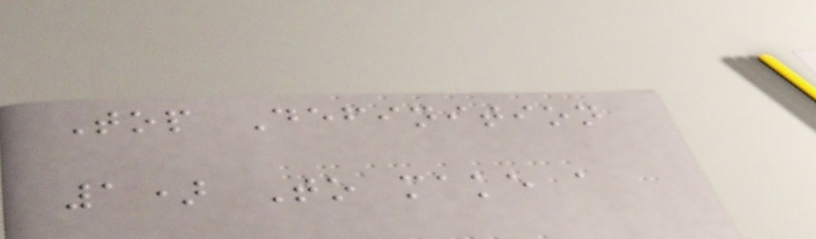Top Definition
1) To make a
